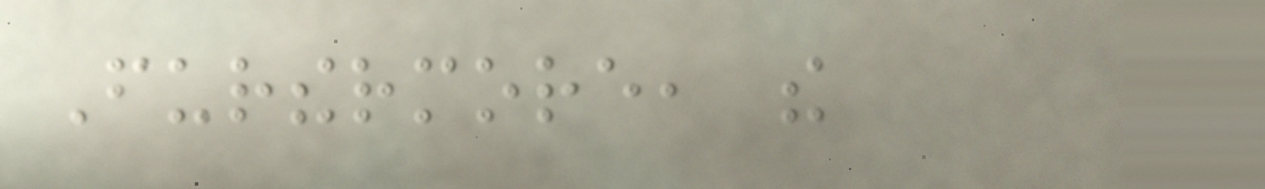Furthermore, the
